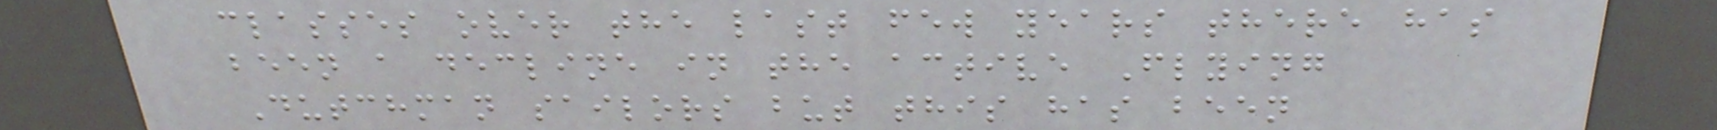classes over the last few years there has
been a decline in the active Flying
Dutchman sailors but this has been
